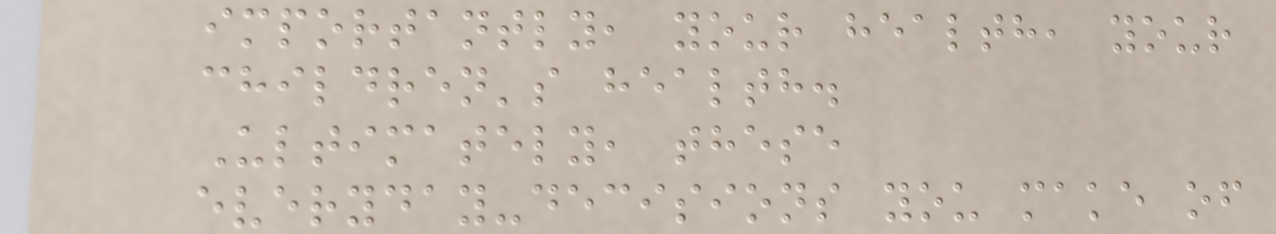importantly, your health, your
children's health.
Ultimately, these
everyday-decisions you make of
